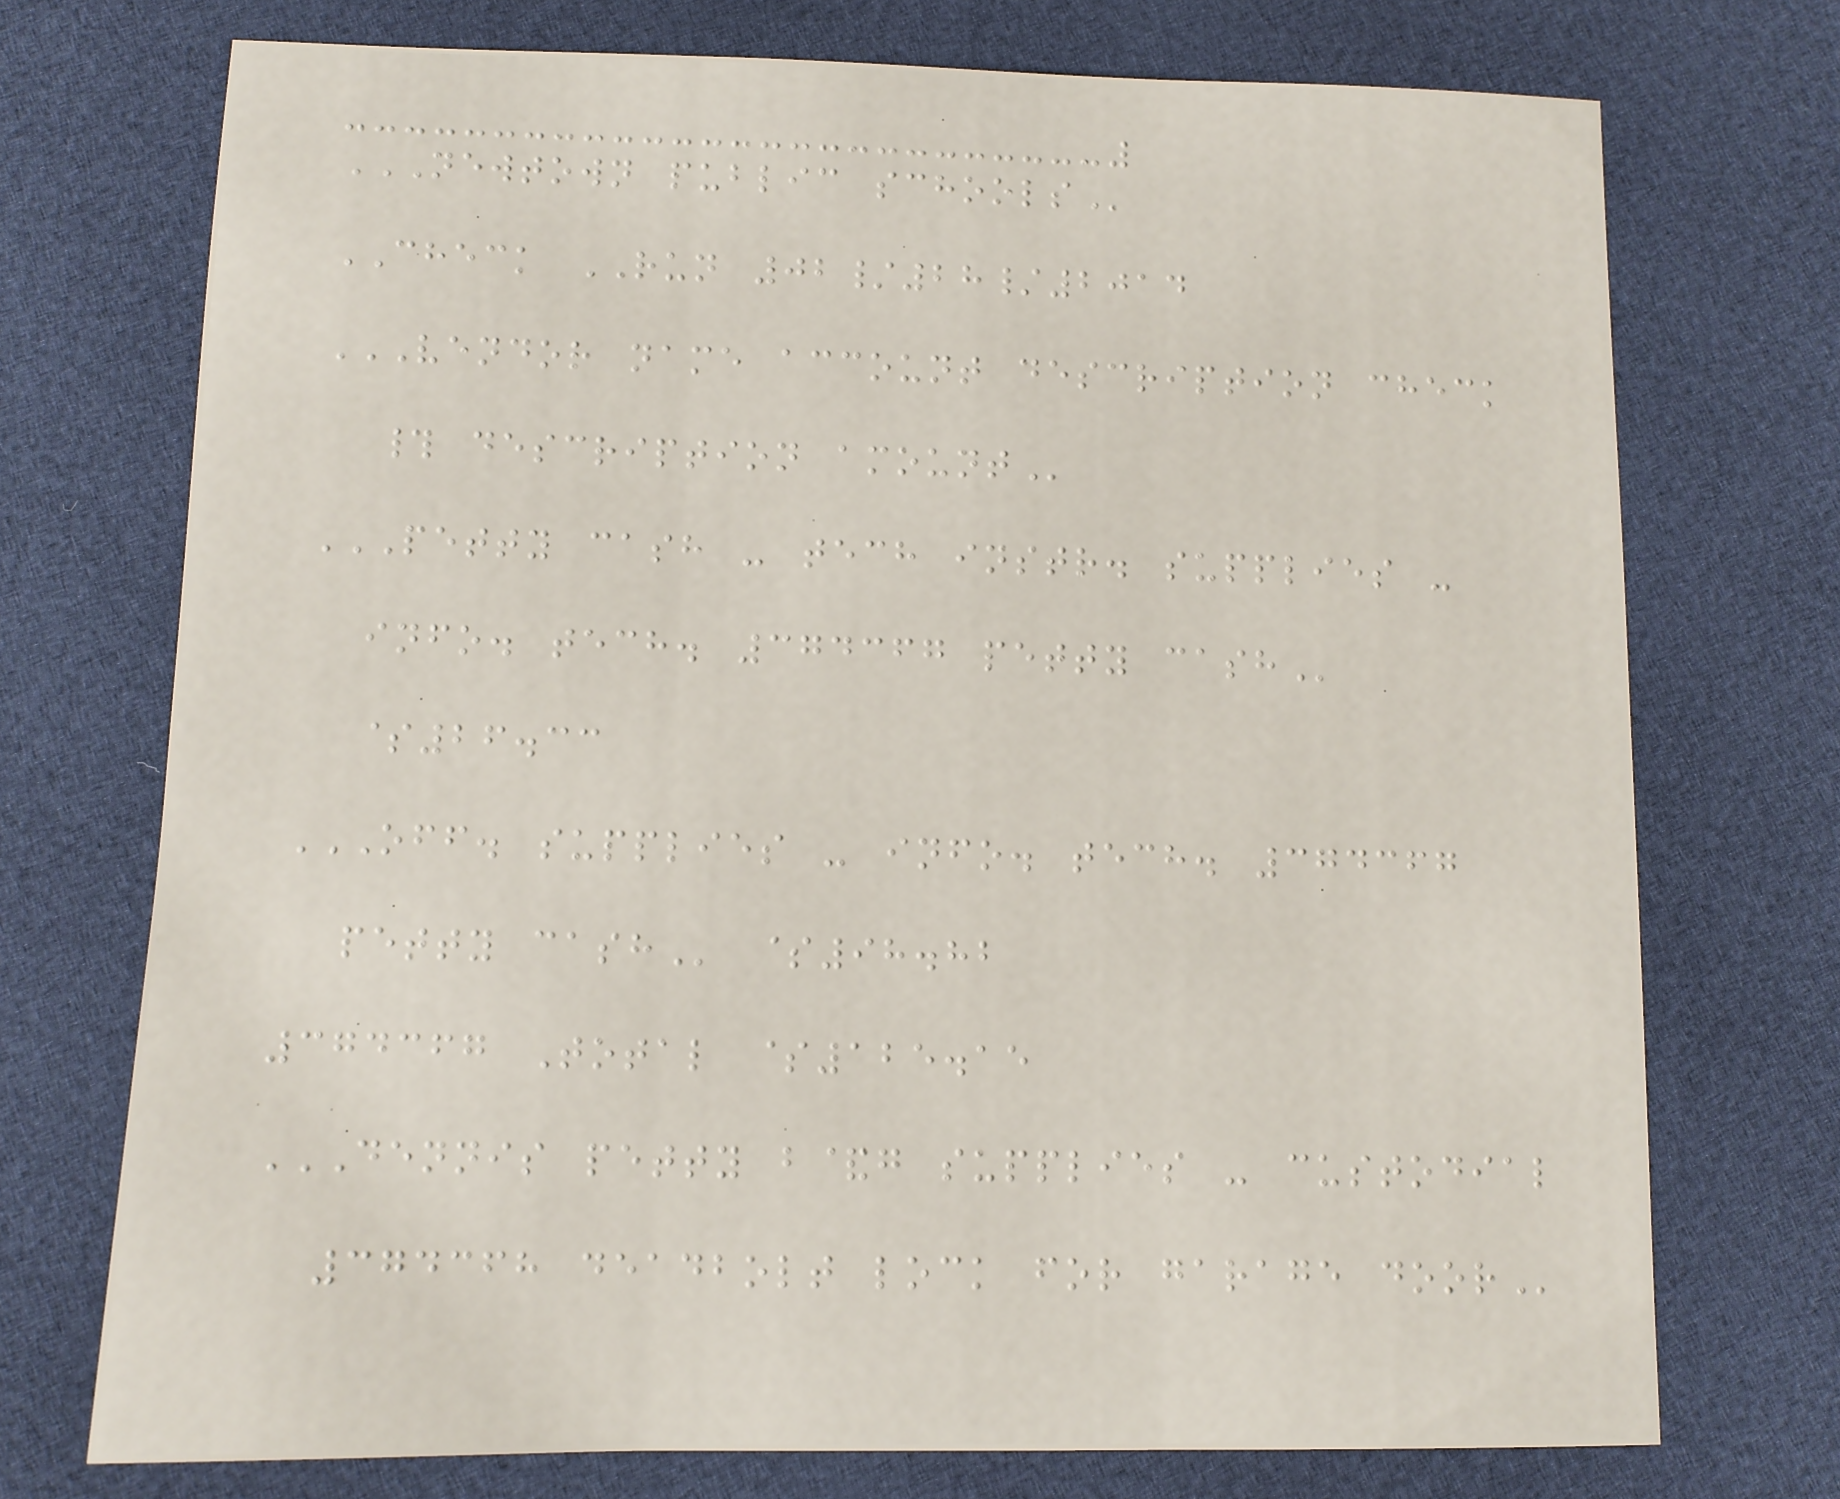NEWTOWN PUBLIC SCHOOLS
CHECK RUN 02/28/2014
VENDOR NAME ACCOUNT DESCRIPTION CHECK
# DESCRIPTION AMOUNT
PETTY CASH - TECH INSTR. SUPPLIES -
INFO. TECH. 374367 PETTY CASH
$26.33
OFF. SUPPLIES - INFO. TECH. 374367
PETTY CASH $98.82
374367 Total $125.15
DENNIS PETTY B&G SUPPLIES - CUSTODIAL
374368 DEADBOLT LOCK FOR GARAGE DOOR
